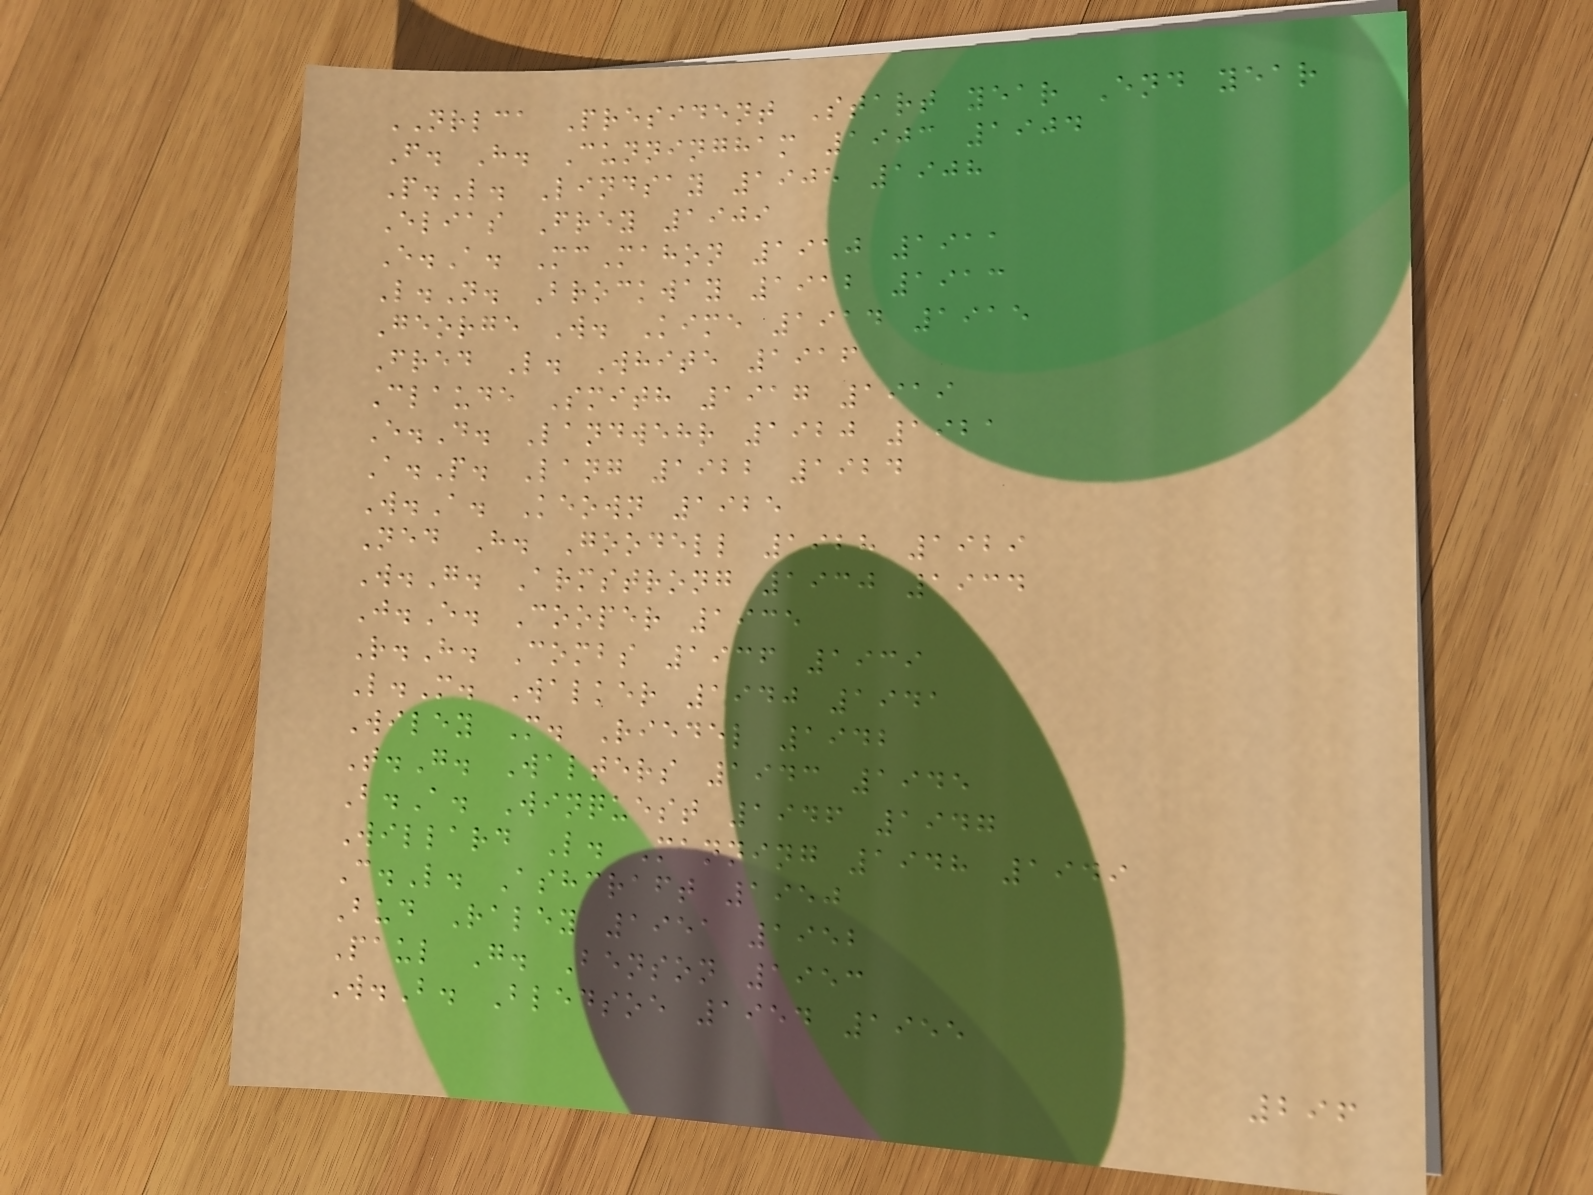NRLCA President Start year End year
F. H. Cunningham 1903 1904
P.L. Lindsay 1905 1908
Elias Frey 1909
E.A. McMahon 1910 1911
L.N. Brockway 1912 1913
George W. Kime 1914 1915
Fred L. White 1916
Claude Smith 1917 1919
E.D. Landwehr 1920 1921
A.P. Lang 1922 1924
W.A. Keown 1925
Ned H. Goodell 1928 1929
W.G. Armstrong 1930 1934
J.E. Cooper 1935
R.H. Combs 1936 1939
L.M. Walker 1940 1941
Wiley M. Riedel 1942
T.G. Walters 1943 1945
B.A. Winquest 1946 1947
Willard L. Manning 1948 1949
C.L. Ashcraft 1950
Bud Raley 1951 1952
Paul G. Benson 1953
W.B. Bledsoe 1954 1955
296
